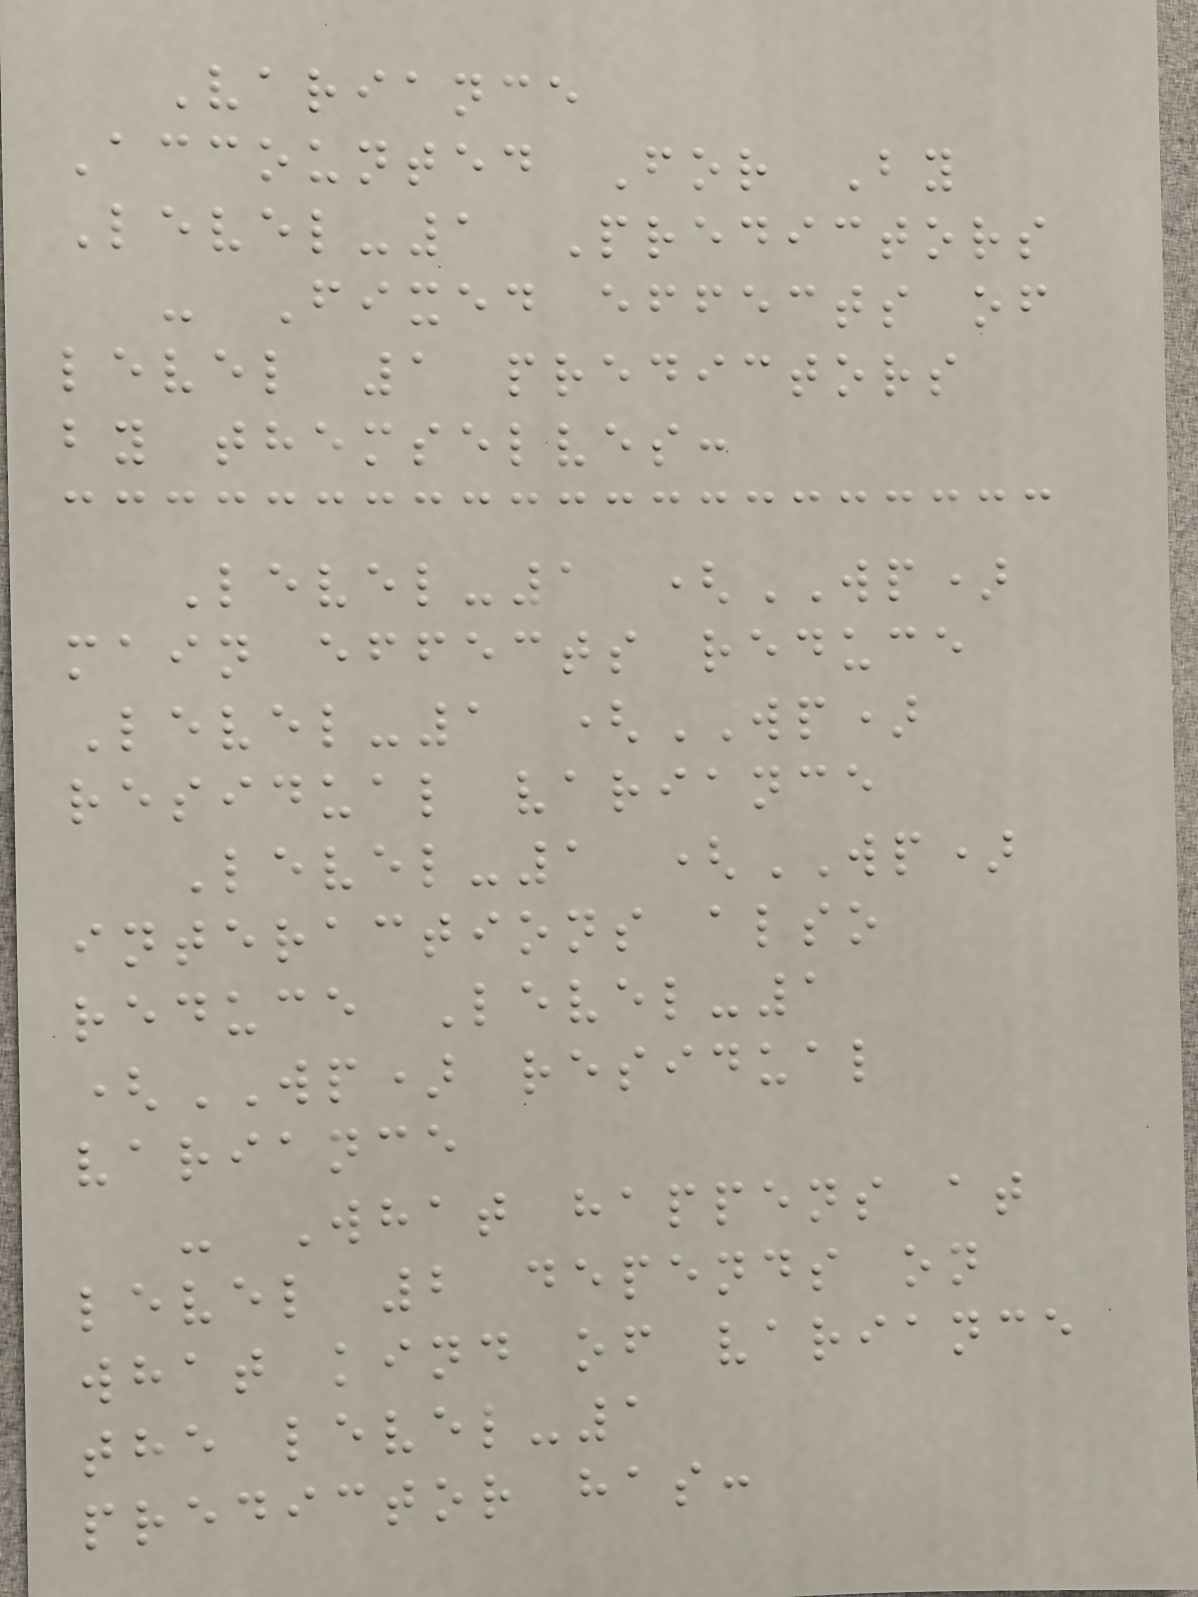Variance
Accounted For By
Level-1 Predictors
- Fixed effects of
level 1 predictors
by themselves:
Level-1 (WP)
main effects reduce
Level-1 (WP)
residual variance
Level-1 (WP)
interactions also
reduce Level-1
(WP) residual
variance
- What happens at
level 2 depends on
what kind of variance
the level-1
predictor has:
